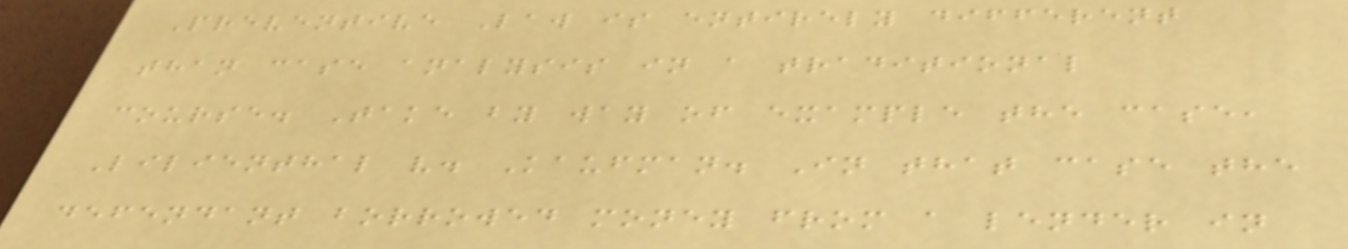Preventive Law is entirely different
than case analysis in a traditional
course. Take by way of example the case,
Lilienthal v. Kaufman. In that case the
defendant borrowed money from a lender in
